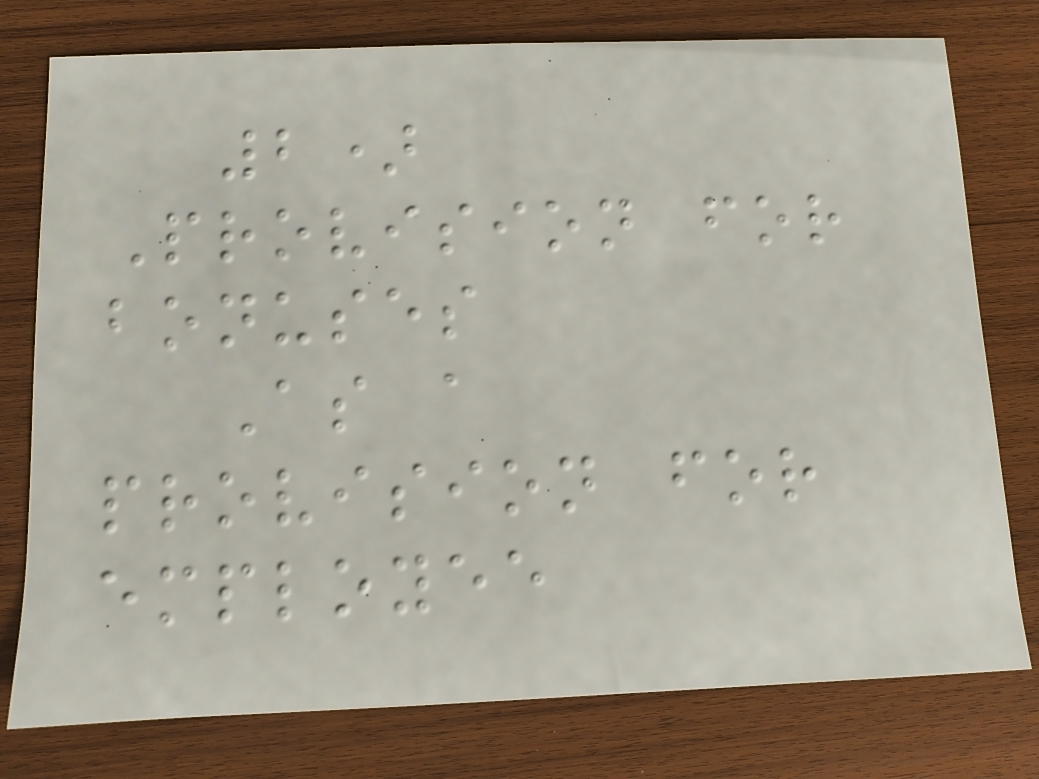2)
Provision for
bonuses
As a
provision for
employee
